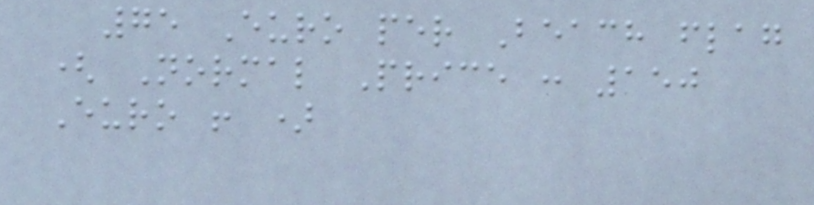75 Euro per Beach flag
( Normal Price : 150
Euro ! )
